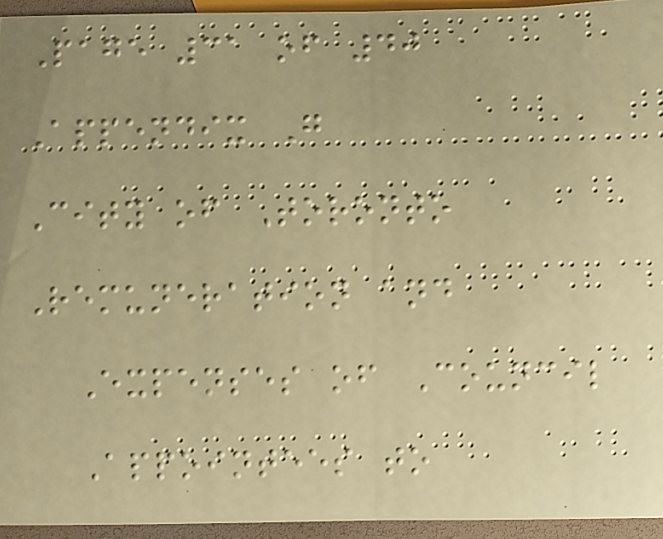Page 31 of 40
Appendix G
City of Toronto
Remuneration and
Expenses of Council
Appointees to
